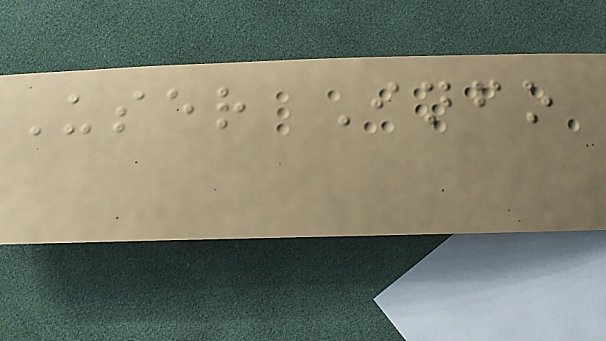User Info
